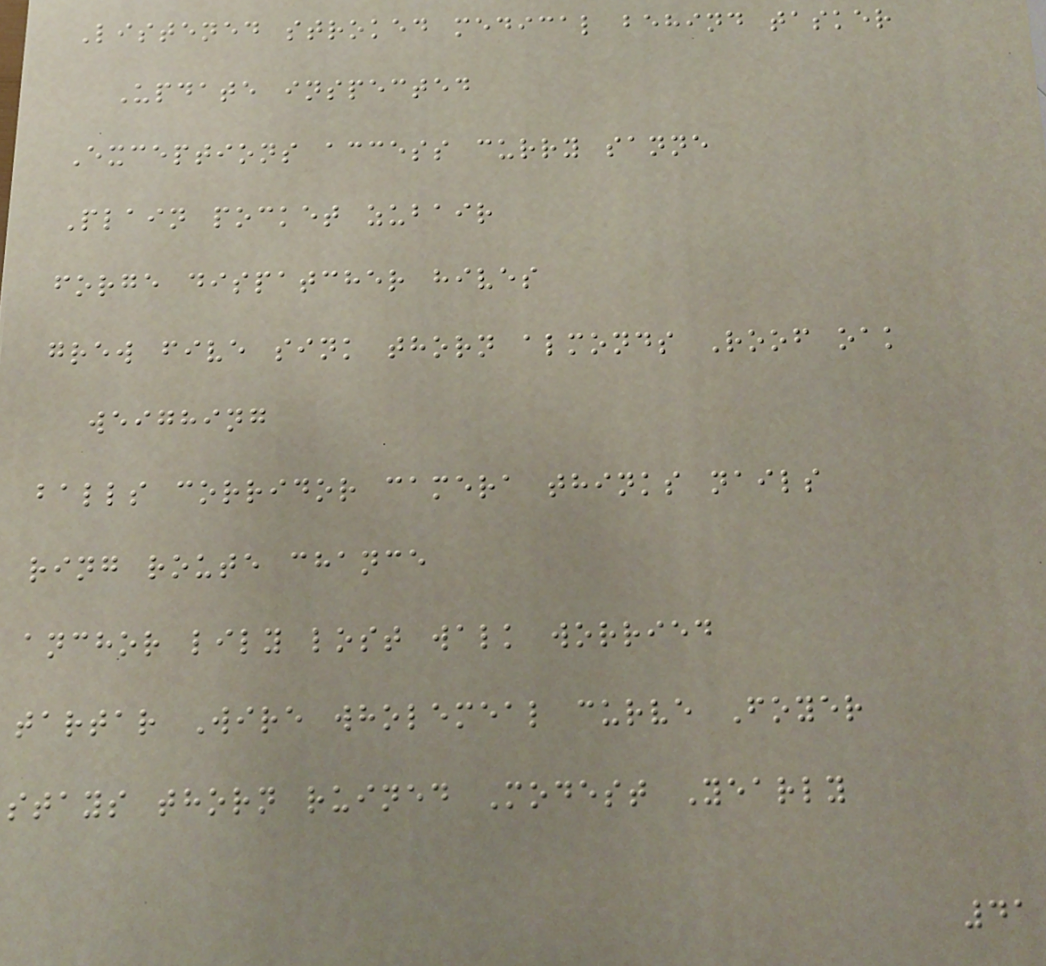Listened stroked medical behind tasker
Update inspected
Exceptions access curry sanne
Plain pocket zubair
forge dispatcher hives
grew five sink thorn almonds Roof oak
weighing
balls corridor camera thinks nails
ring route chance
anchor lily lost walk worried
tartar Wire wholemeal curve Foyer
stays thorn ruined Modest Yearly
41
